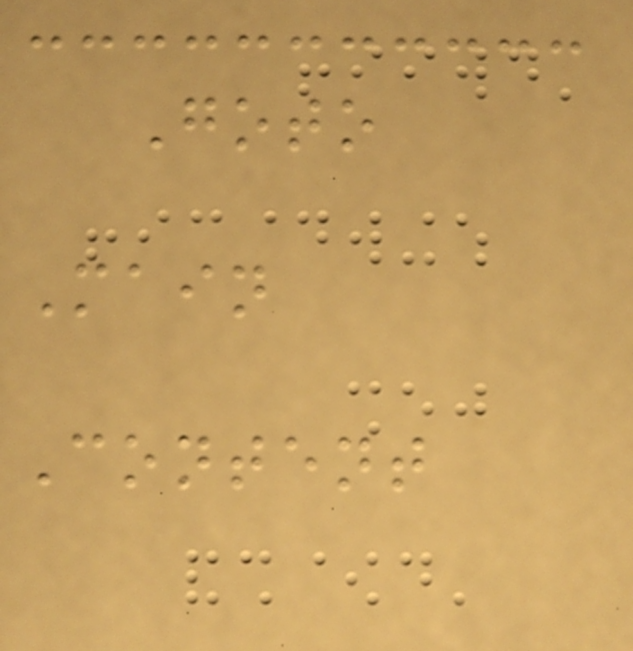Goto
Main
Content
